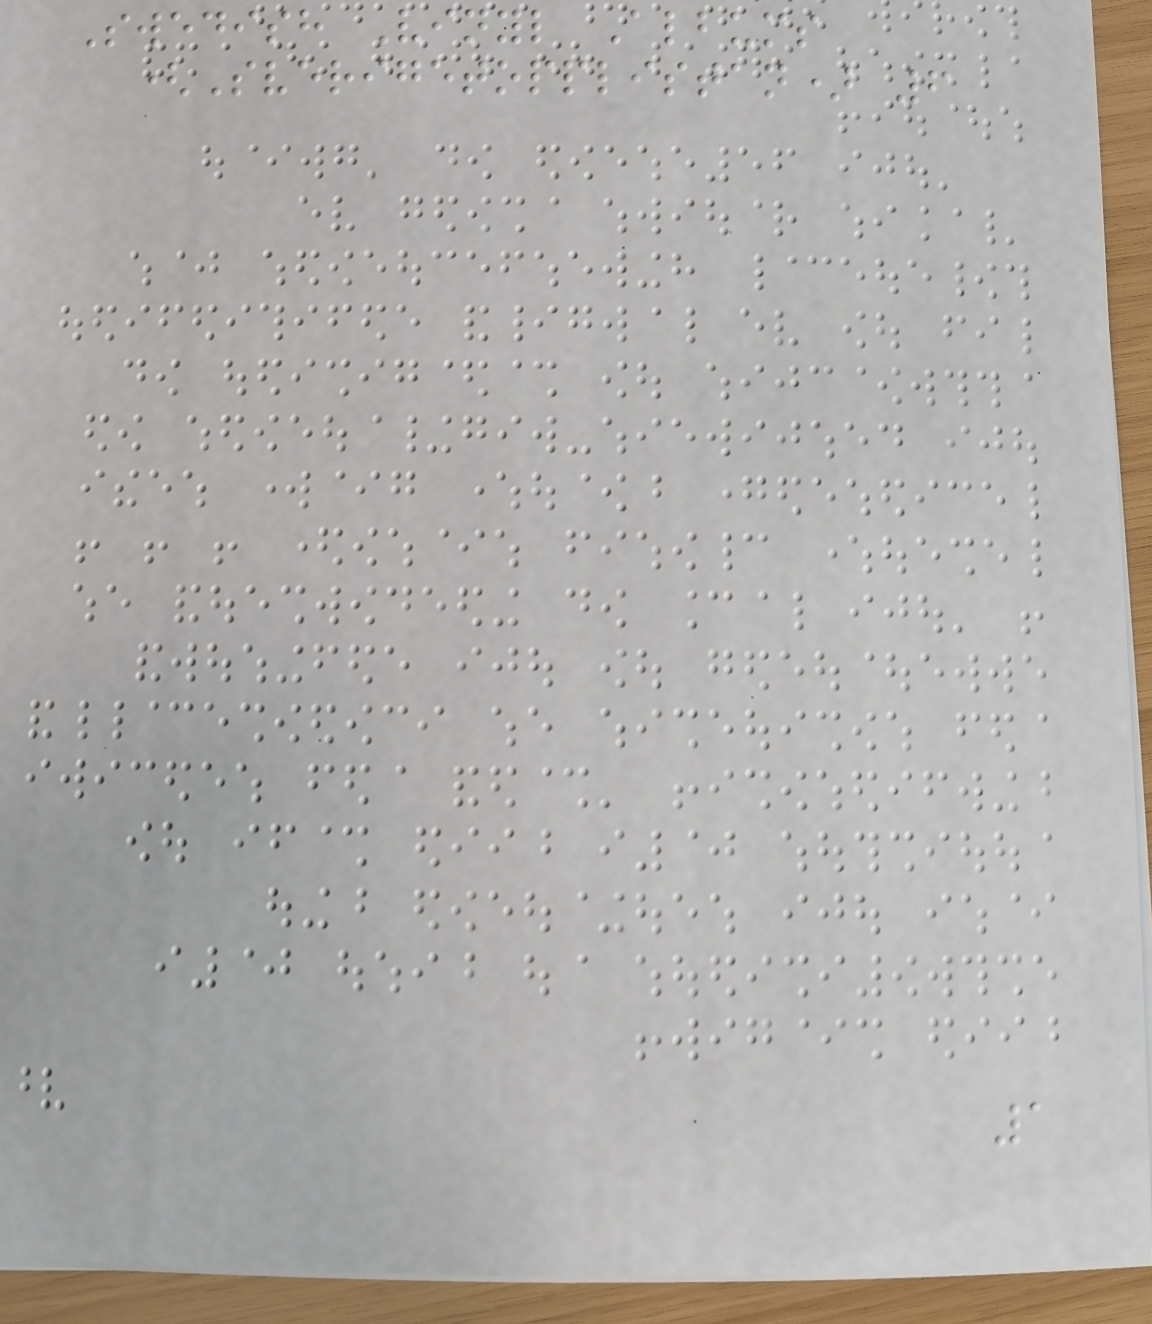Swedish Vinyl Albums
(Sverigetopplistan) 6
1
